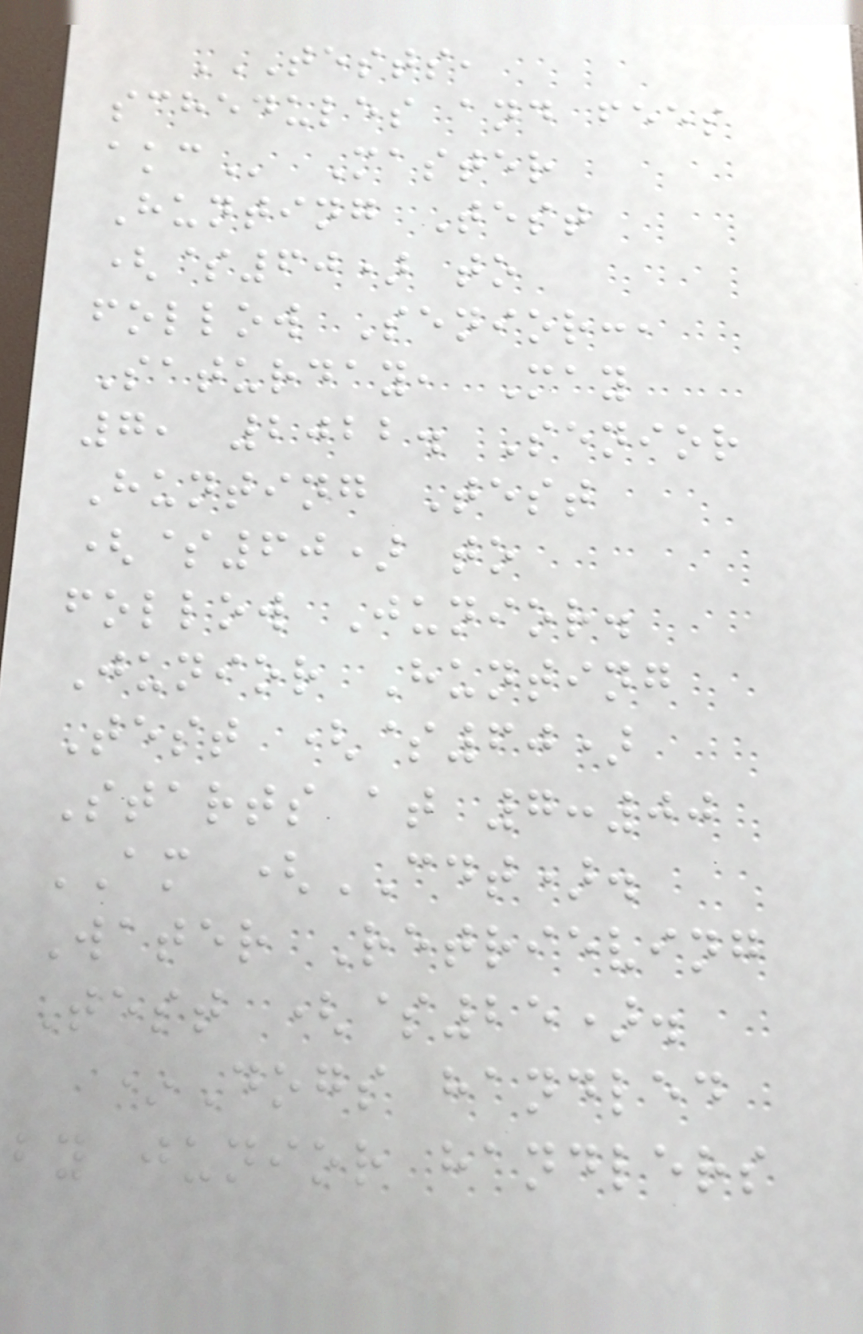TESTS,
SCHEDULES AND FEES
AKC Master
Hunting Test
($60) to
follow Senior:,
Saturday, May
7, 2022. Senior
Hunting Test
($60) to
follow Junior.
Junior Hunting
Test ($60)
Starts at 7:00
AM (CDT).
Water Retrieving
Test ($25).
*Dogs handled
by junior handlers
